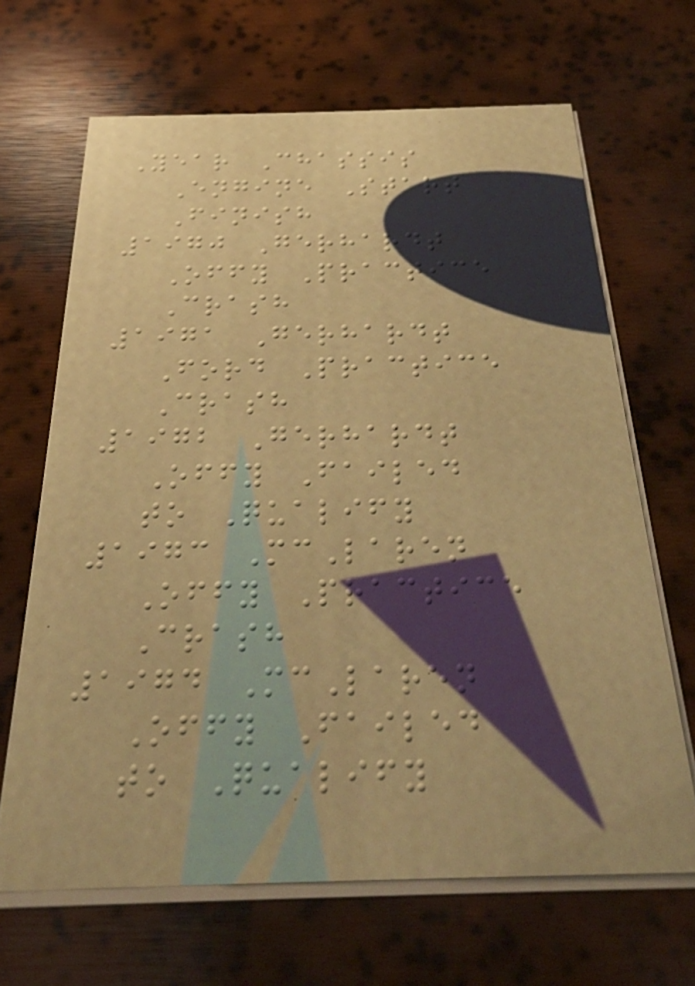Year Chassis
Engine Start
Finish
1970 Gerhardt
Offy Practice
Crash
1971 Gerhardt
Ford Practice
Crash
1972 Gerhardt
Offy Failed
to Qualify
1973 McLaren
Offy Practice
Crash
1974 McLaren
Offy Failed
to Qualify
